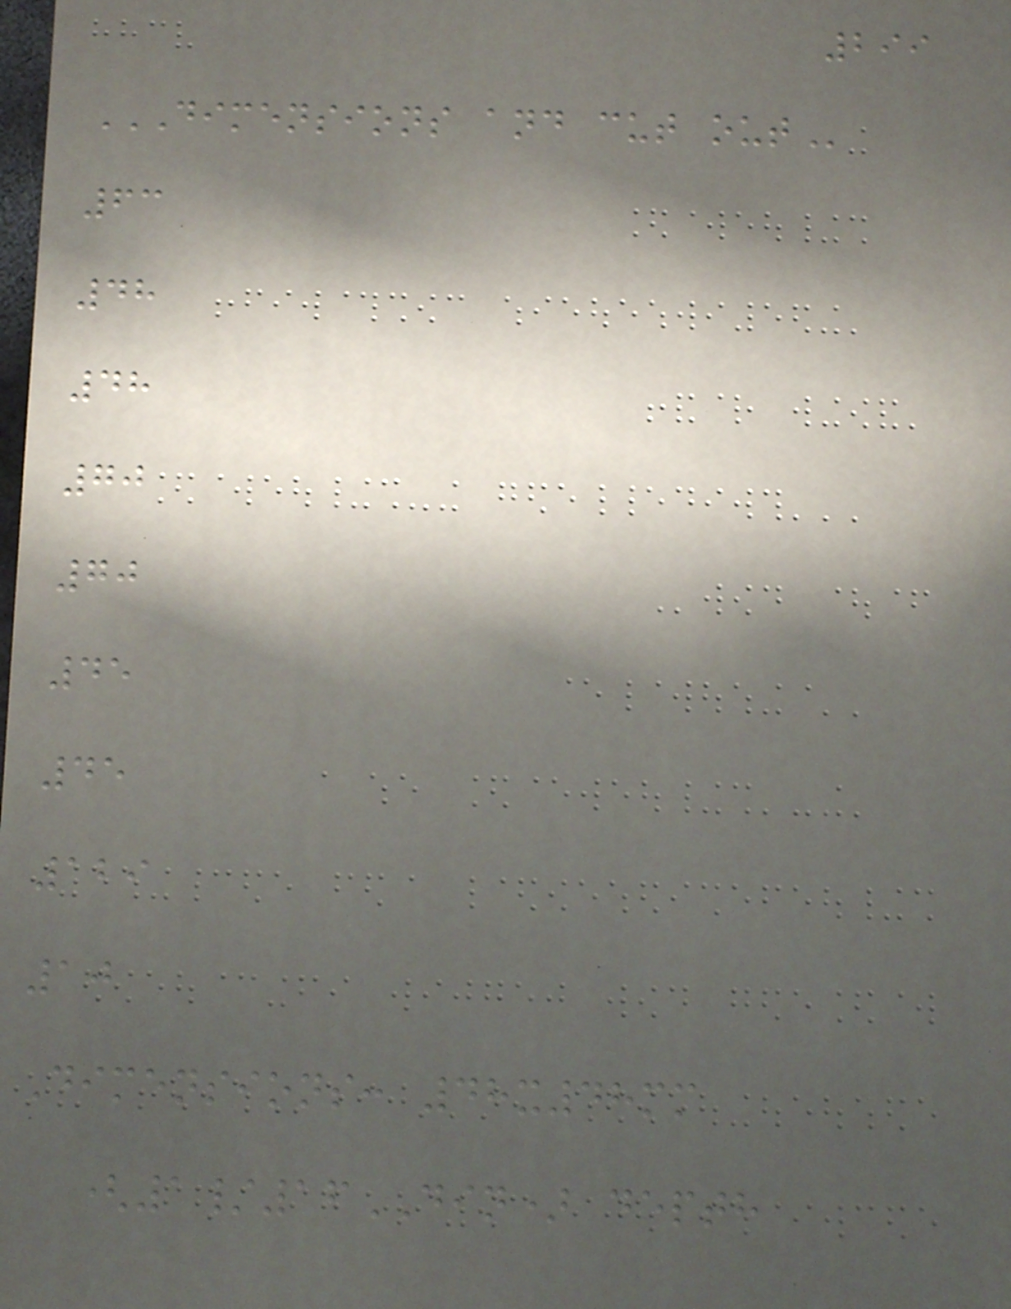299
DIMENSIONS AND CUT OUT
63
48
48
70
70
45
45
129
10
Dimensions: 48x48mm
(1/16DIN) depth
